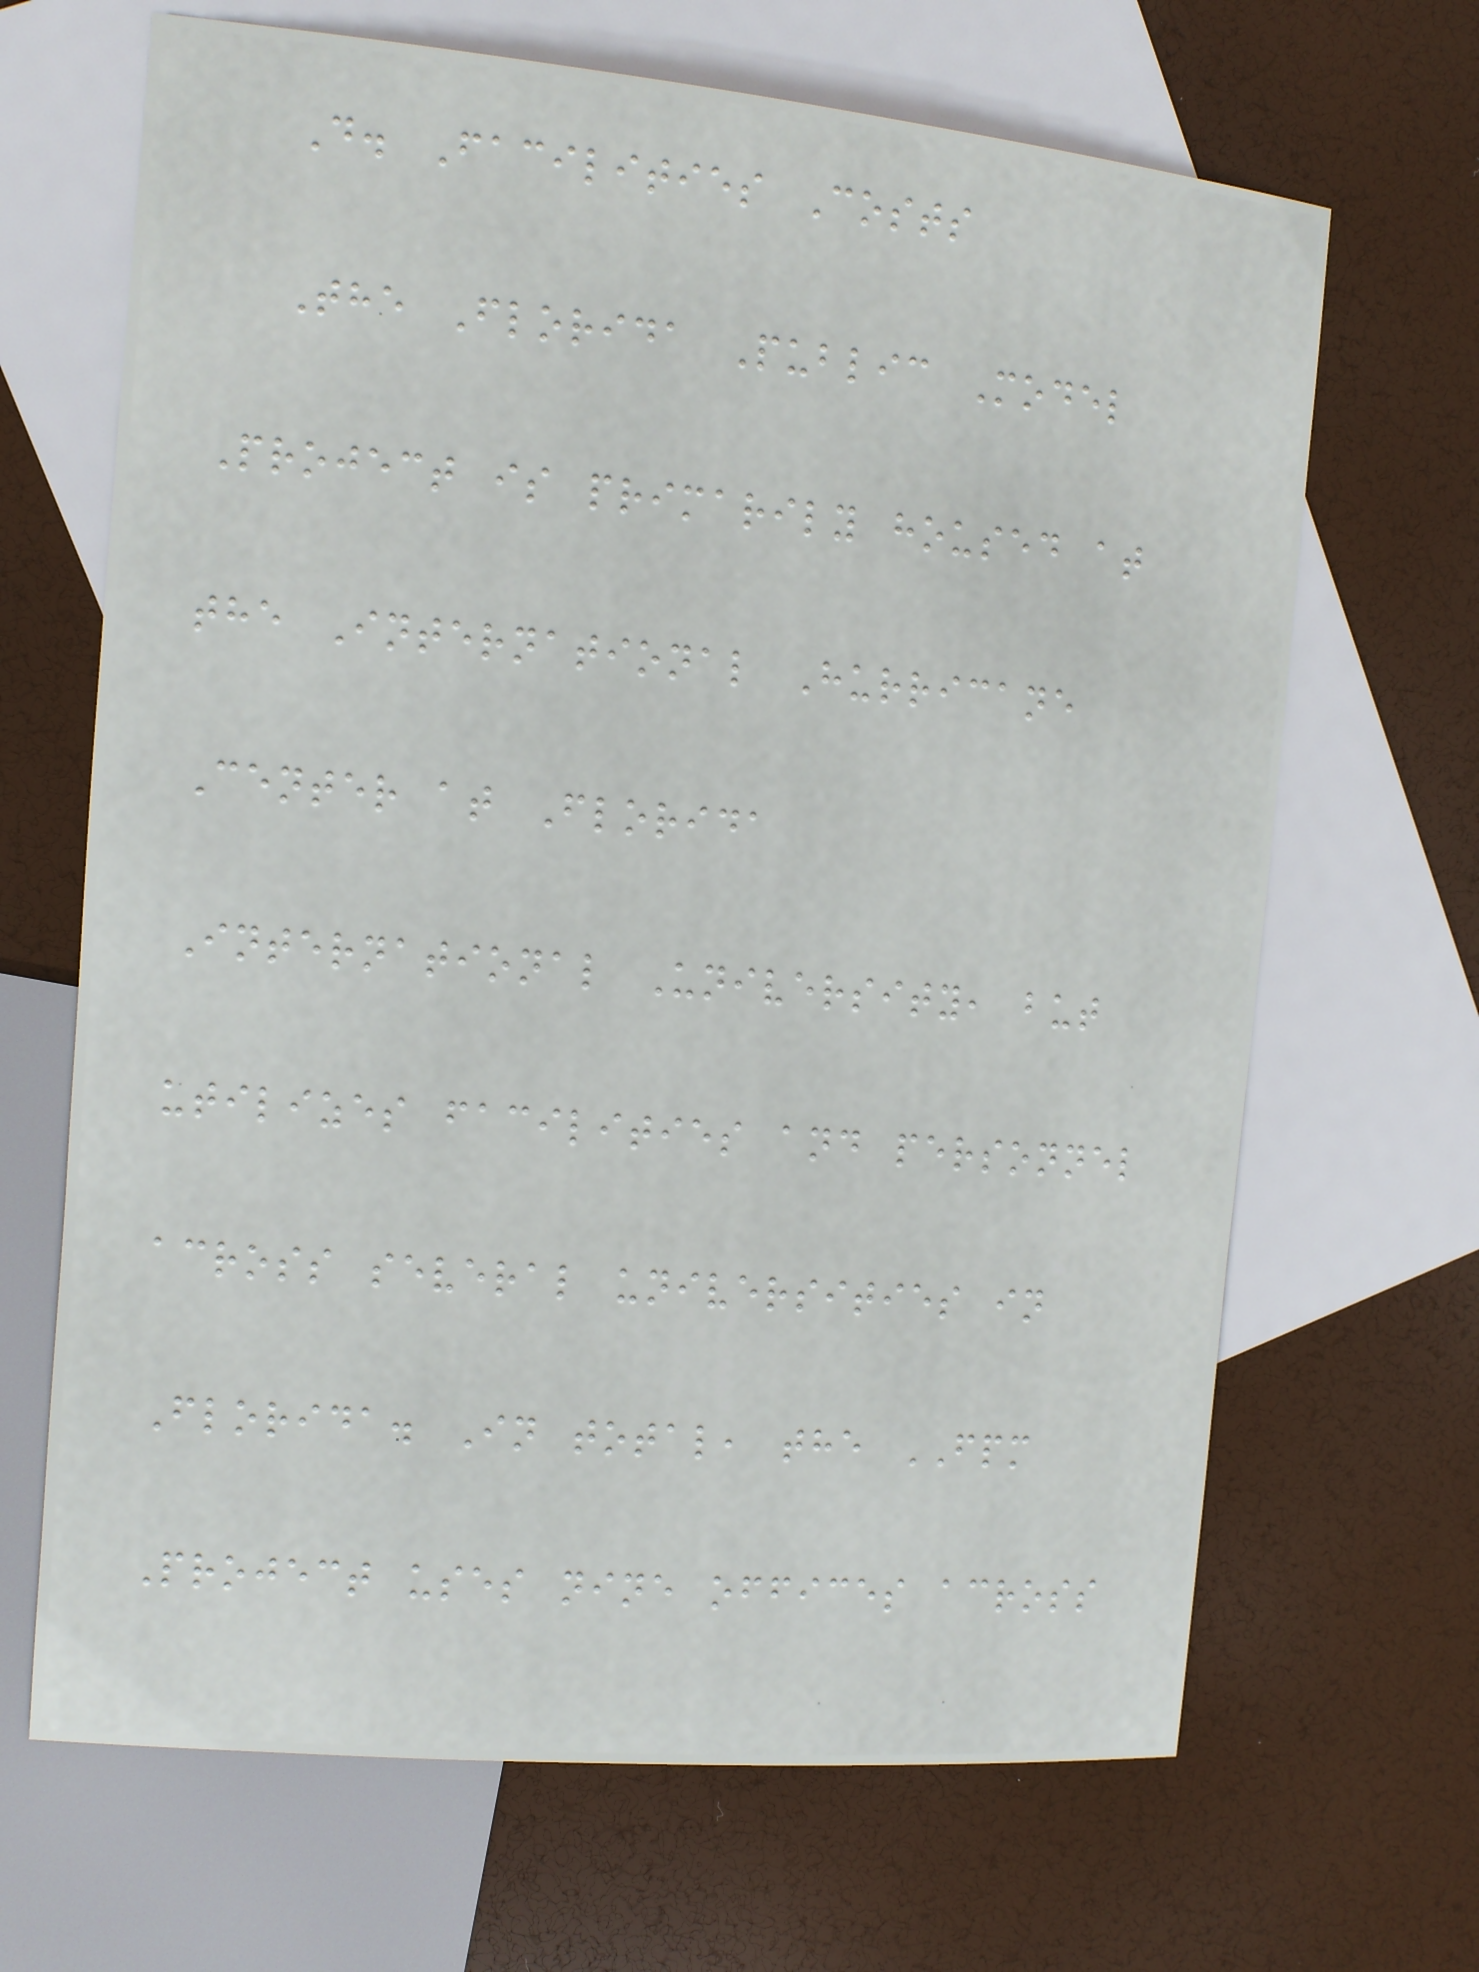D. Facilities Costs
The Florida Public Model
Project is primarily housed at
the International Hurricane
Center at Florida
International University, but
utilizes facilities and personnel
across several universities in
Florida. In total, the FPM
Project uses nine offices across
